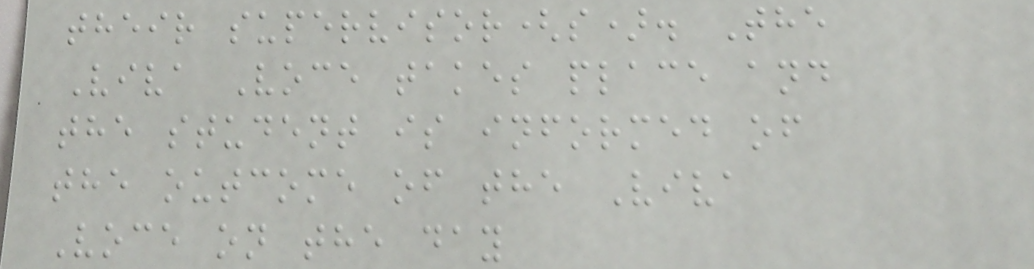their supervisor(s). The
Viva Voce takes place and
the student is informed of
the outcome of the Viva
Voce on the day
